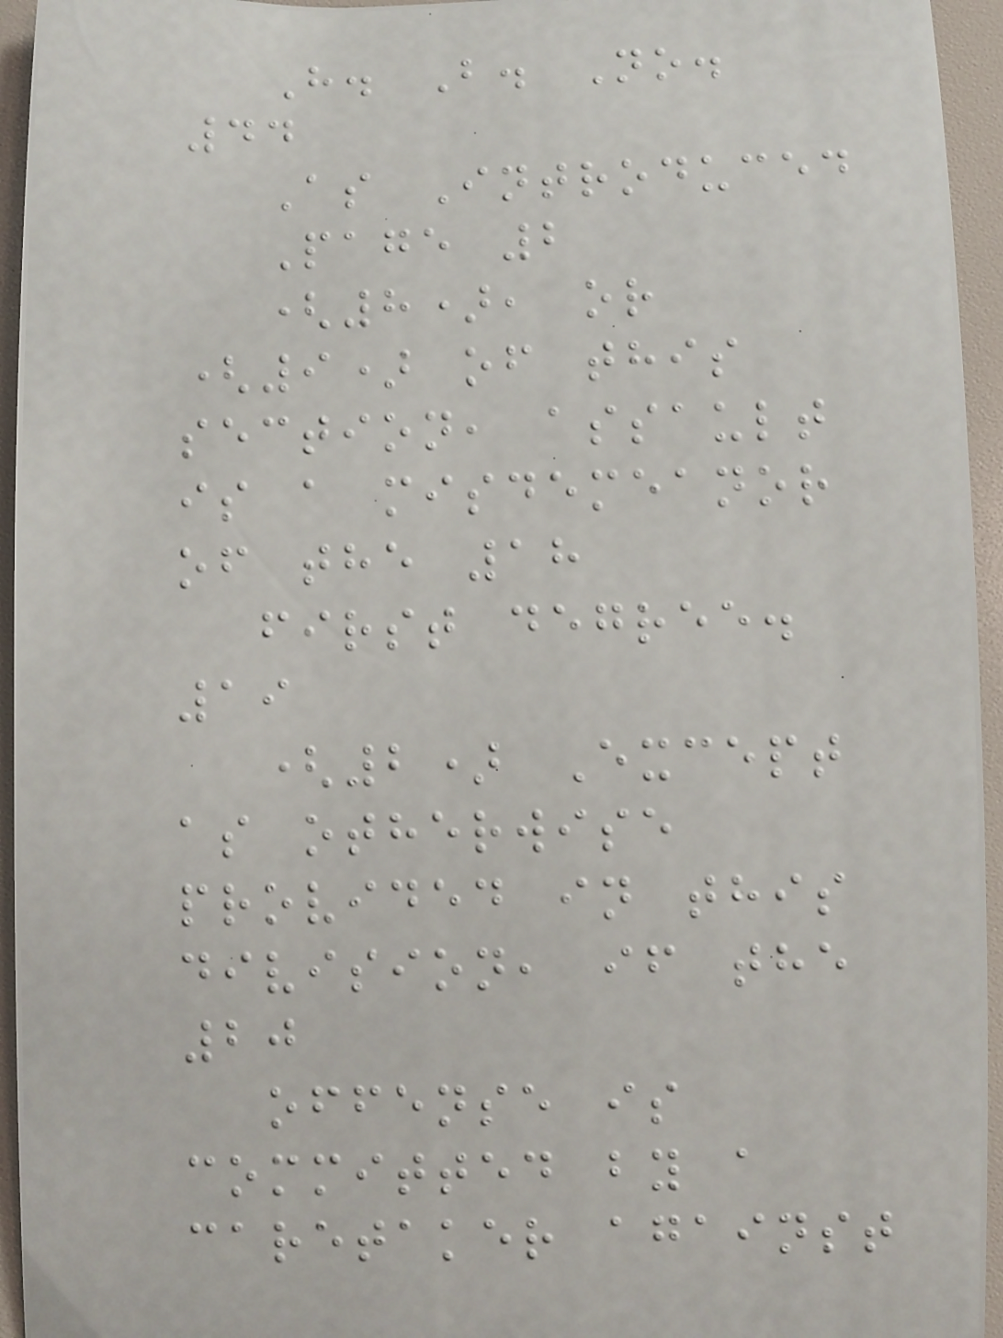H. B. No.
44
As Introduced
Page 2
(8), or
(9) of this
section, assault
is a misdemeanor
of the 18
first degree.
19
(2) Except
as otherwise
provided in this
division, if the
20
offense is
committed by a
caretaker against
